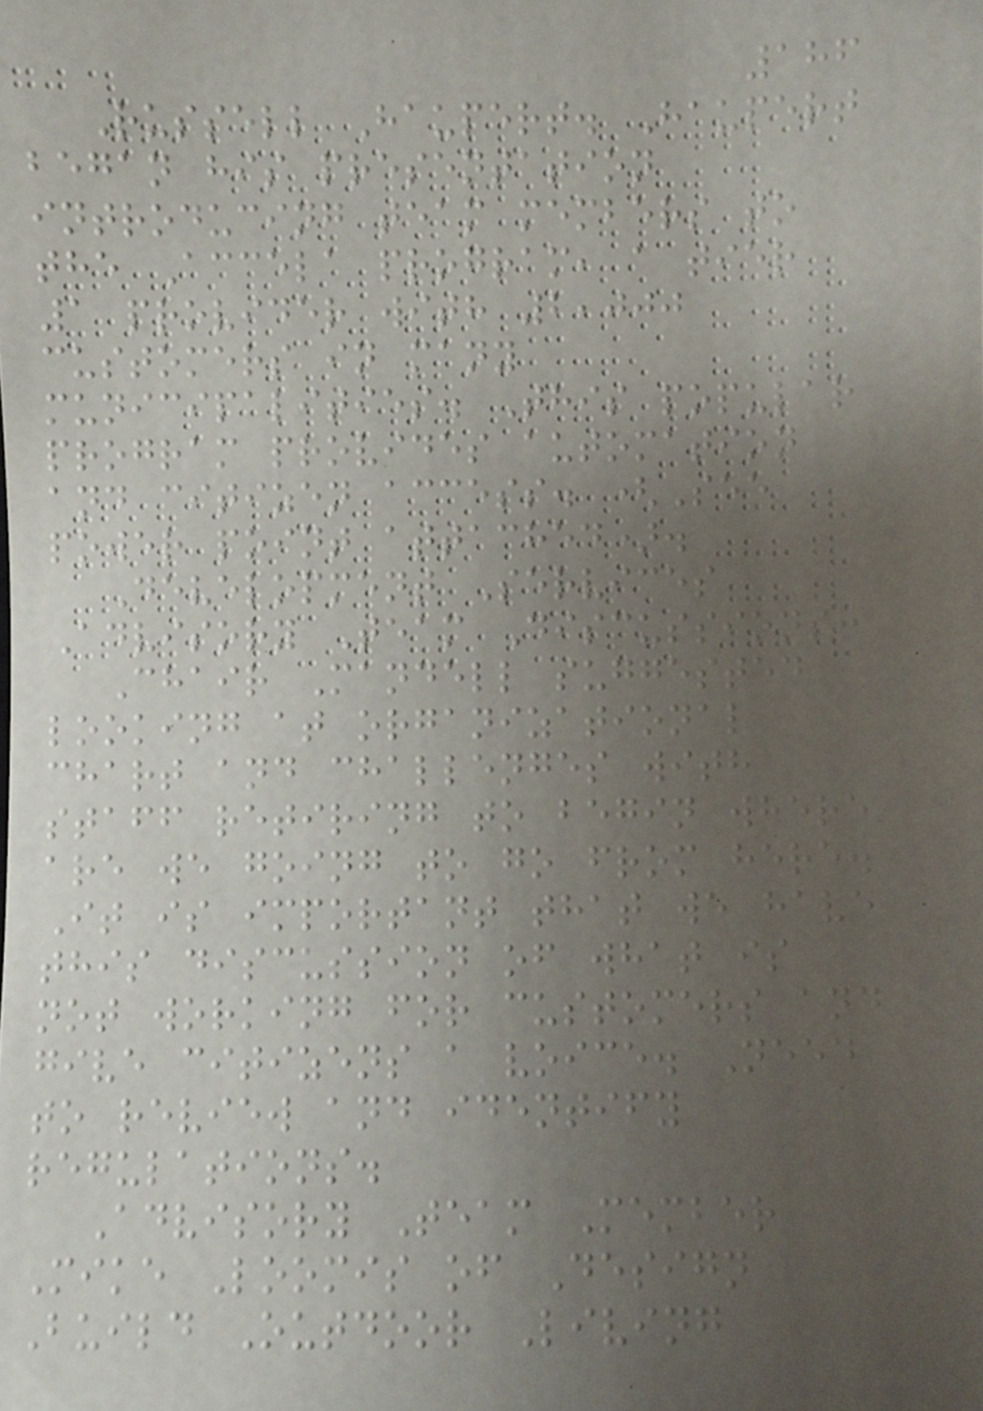186
Russell Haupert. Haupert
began his presentation
introducing team members to
the Accela program, a tier
1 provider with 2,000
customers in many
municipalities. This popular
program provides automation
and citizen access. (See
power point attached).
Development Services
Advisory Team Discussions:
Chair Mandell suggested
looking at organizational
chart and challenges with
staff retiring to begin where
are we going to go from here.
It is important that we have
this discussion of what is
not working for customers and
give citizens a voice. Need
to review and identify
regulations.
Advisory Team Member
Mike Loomis of Design
Build Outdoor Living
